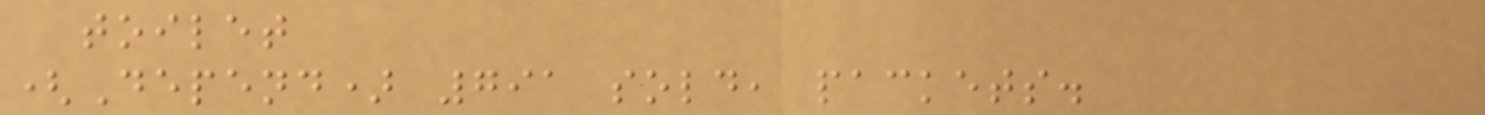toilet
(Depend) 791 sold, packets.
